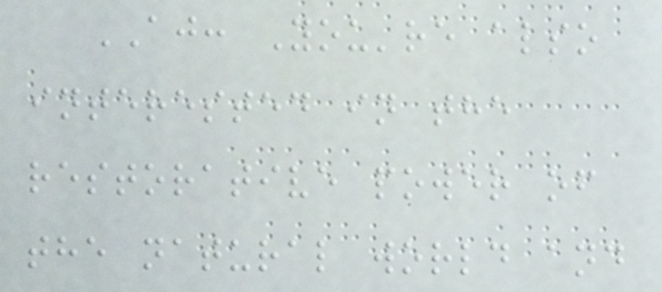AJ: You're also
interested in the
restorative power of
the natural world and
